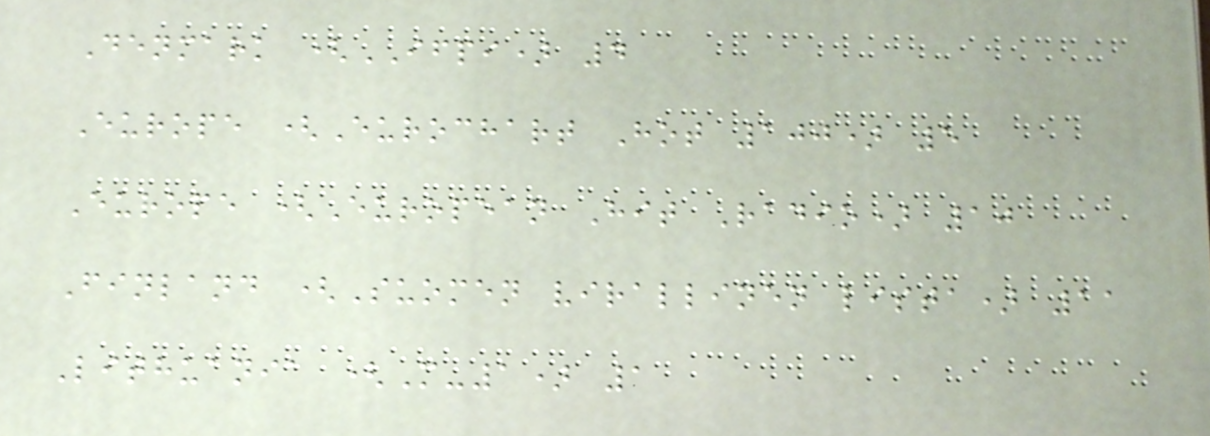Denmark (IFPI) 4
Europe (Eurochart Hot 100) 5
Europe (European Hit Radio) 10
Finland (Suomen virallinen lista) 11
Lithuania (M-1) 1
